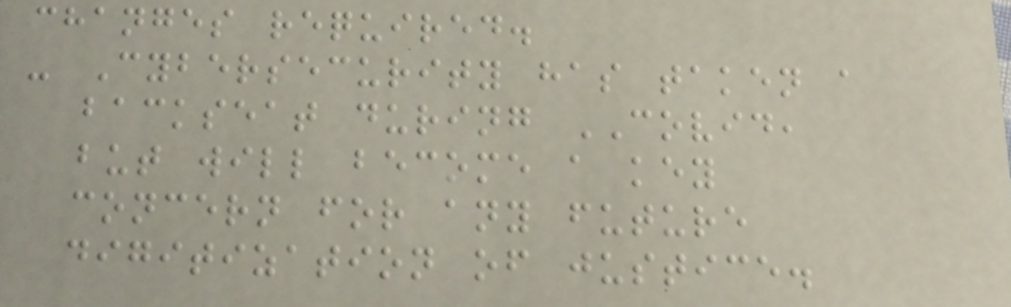changes required.
- Cybersecurity has taken a
backseat during COVID,
but will become a key
concern for any future
digitization of justice.
